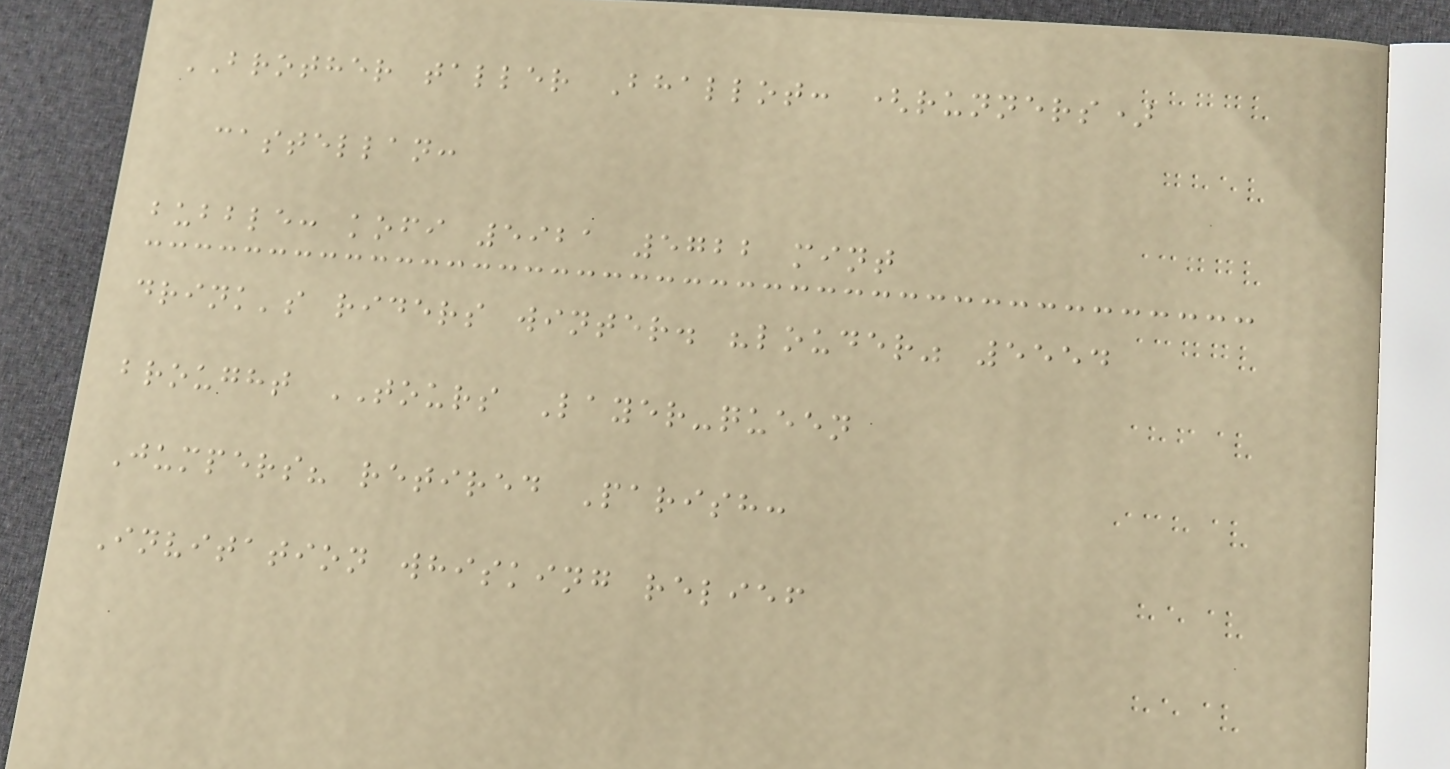BROTHER taller Bhallot: (runners)
castellan:
bubble: kofi 5921 5722 mint
drink's riders winter. "louder" 5554
brought TOURS Layer-queen
Jumpers? retired Parish:
Invitation whisking relief
